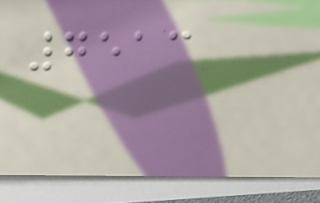7513
